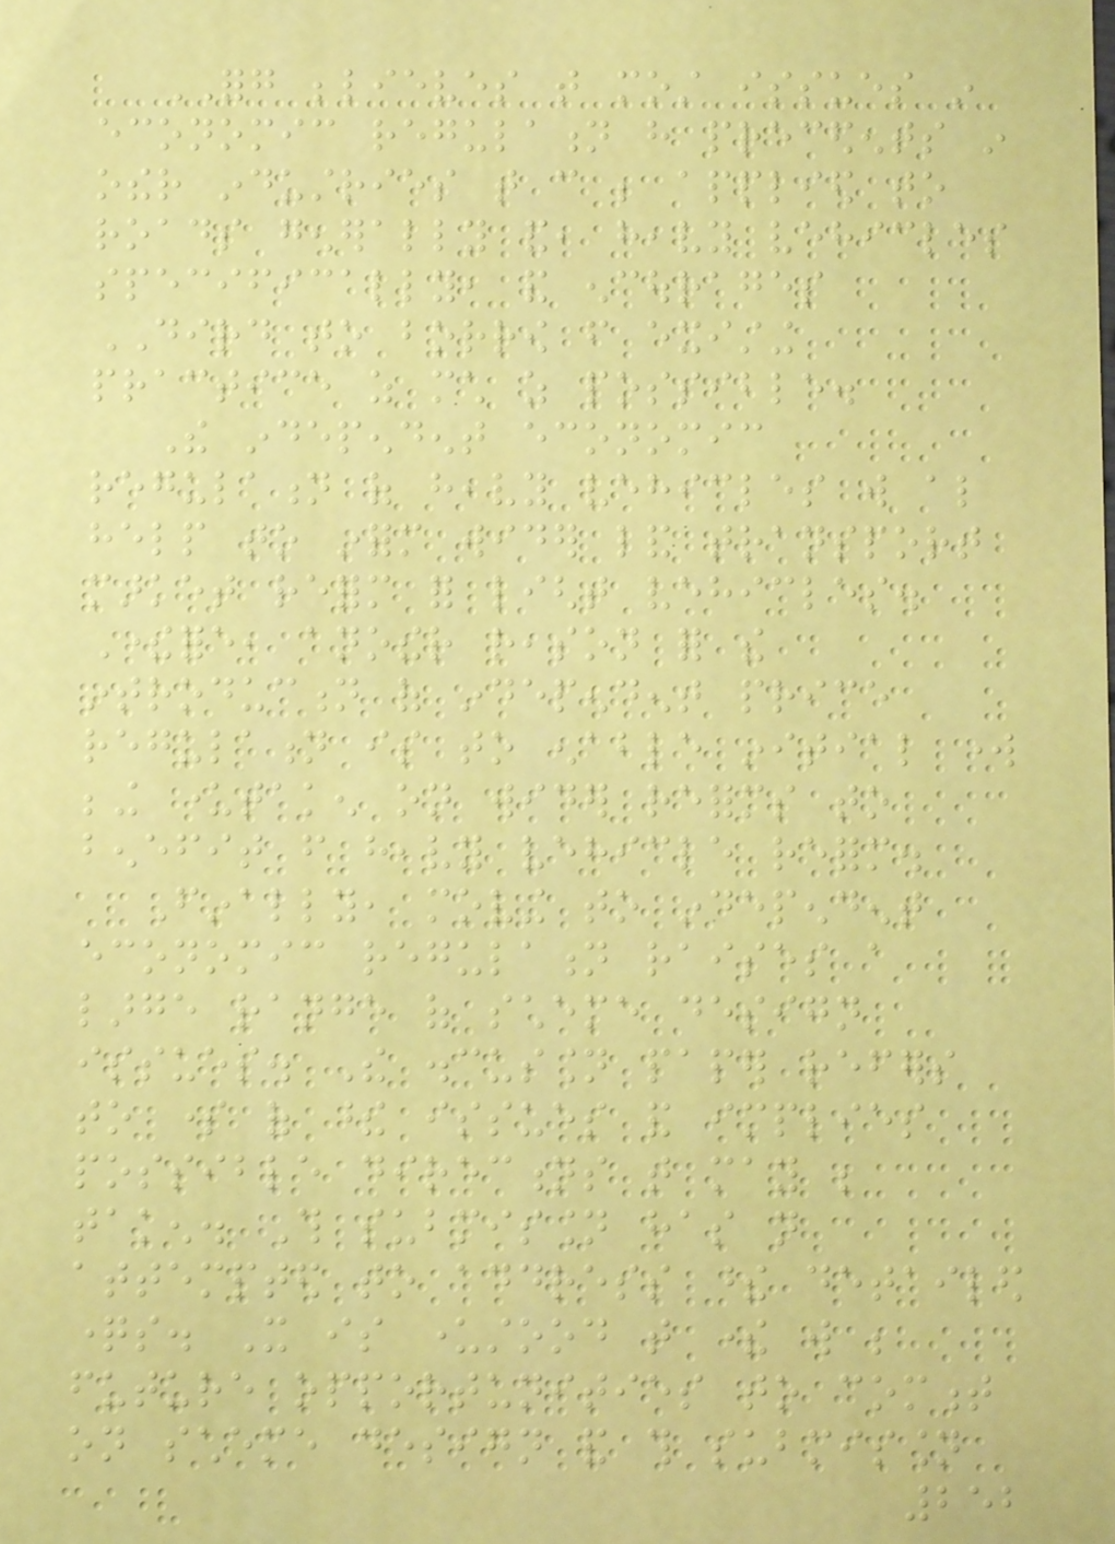FORG believes that most issues in
economic regulation have precedents in
other industries that can be applied to
roads generally and, heavy vehicles
specifically, and encourages
DIRD to borrow from existing
practice as much as possible.
The independent economic
regulation of heavy vehicles will also
help to inform wider land transport
market reform for light vehicles.
Therefore, another reason for the
introduction of independent price
regulation is to enable initial work
being undertaken on wider reforms to
benefit from heavy vehicle reform.
Finally, moving to independent
economic regulation raises a
large range of scheme design
issues. The discussion paper refers
to some of these issues and implies
possible directions that may be
taken. This submission has not
attempted to address these detailed
questions. It is understood that there will be
future opportunities to comment
on scheme design and this submission
252
